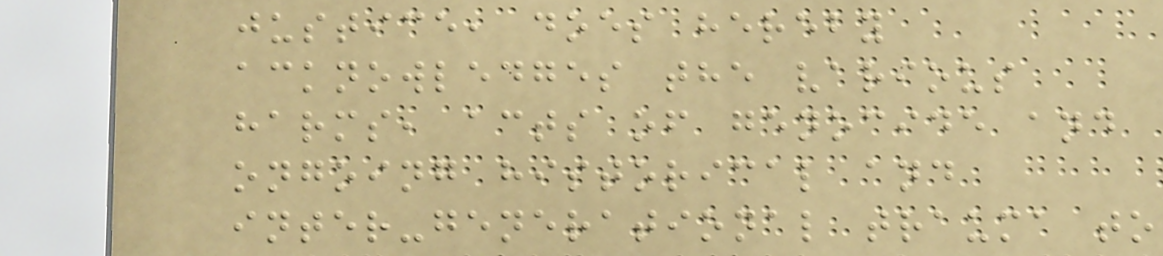justice, does hereby
acknowledges the various
harms, acts of genocide and
ongoing historical and
inter-generational trauma to
